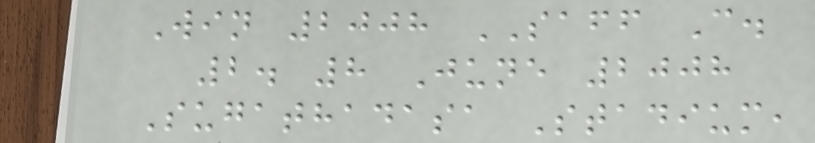Win 2008 SAFF C.
2. 8 June 2008
Sugathadasa Stadium,
